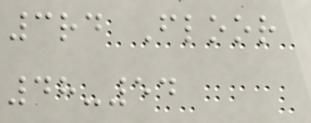3rd Floor
48-54
